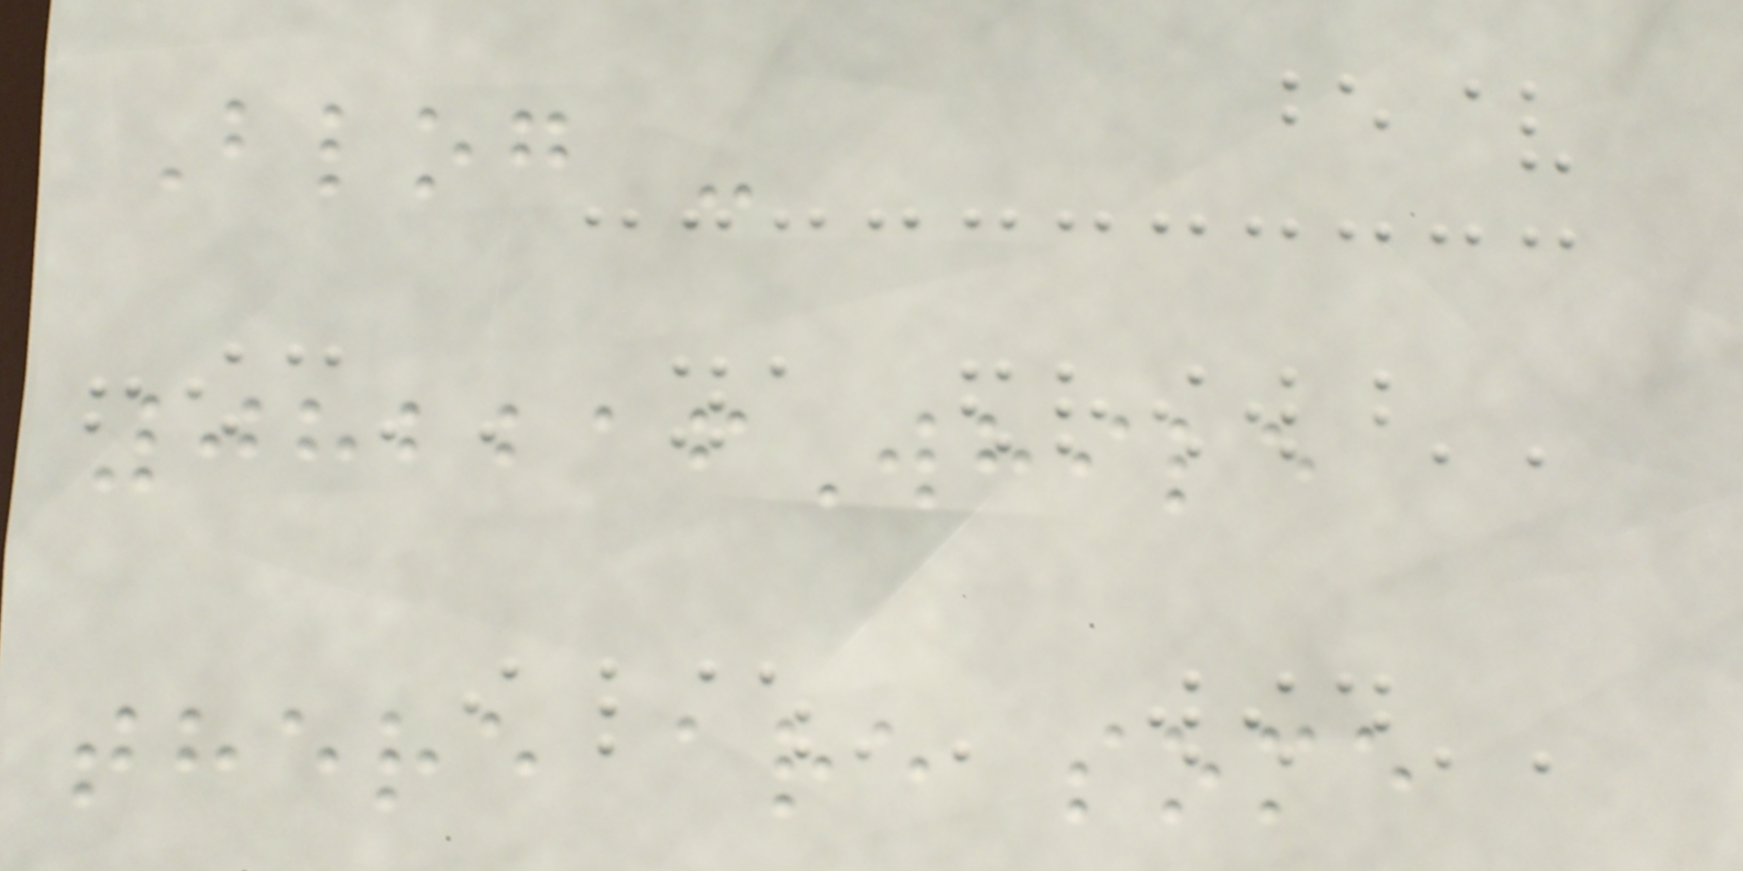Blog -
082216While
there are some
